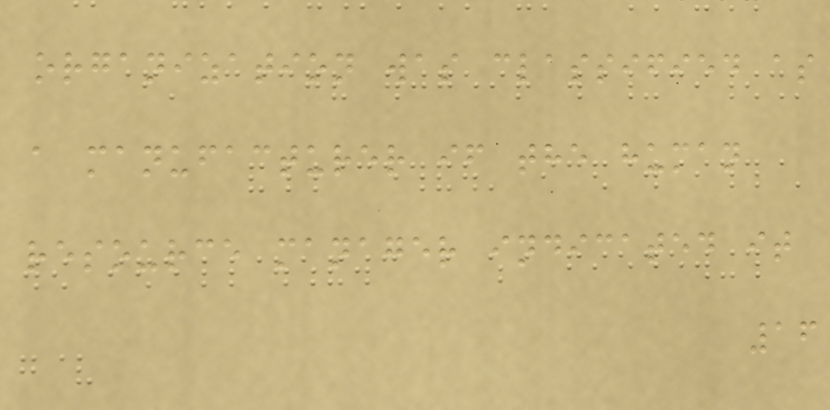organization was classified as
a manufacturer if the human
resource manager indicated it
16
